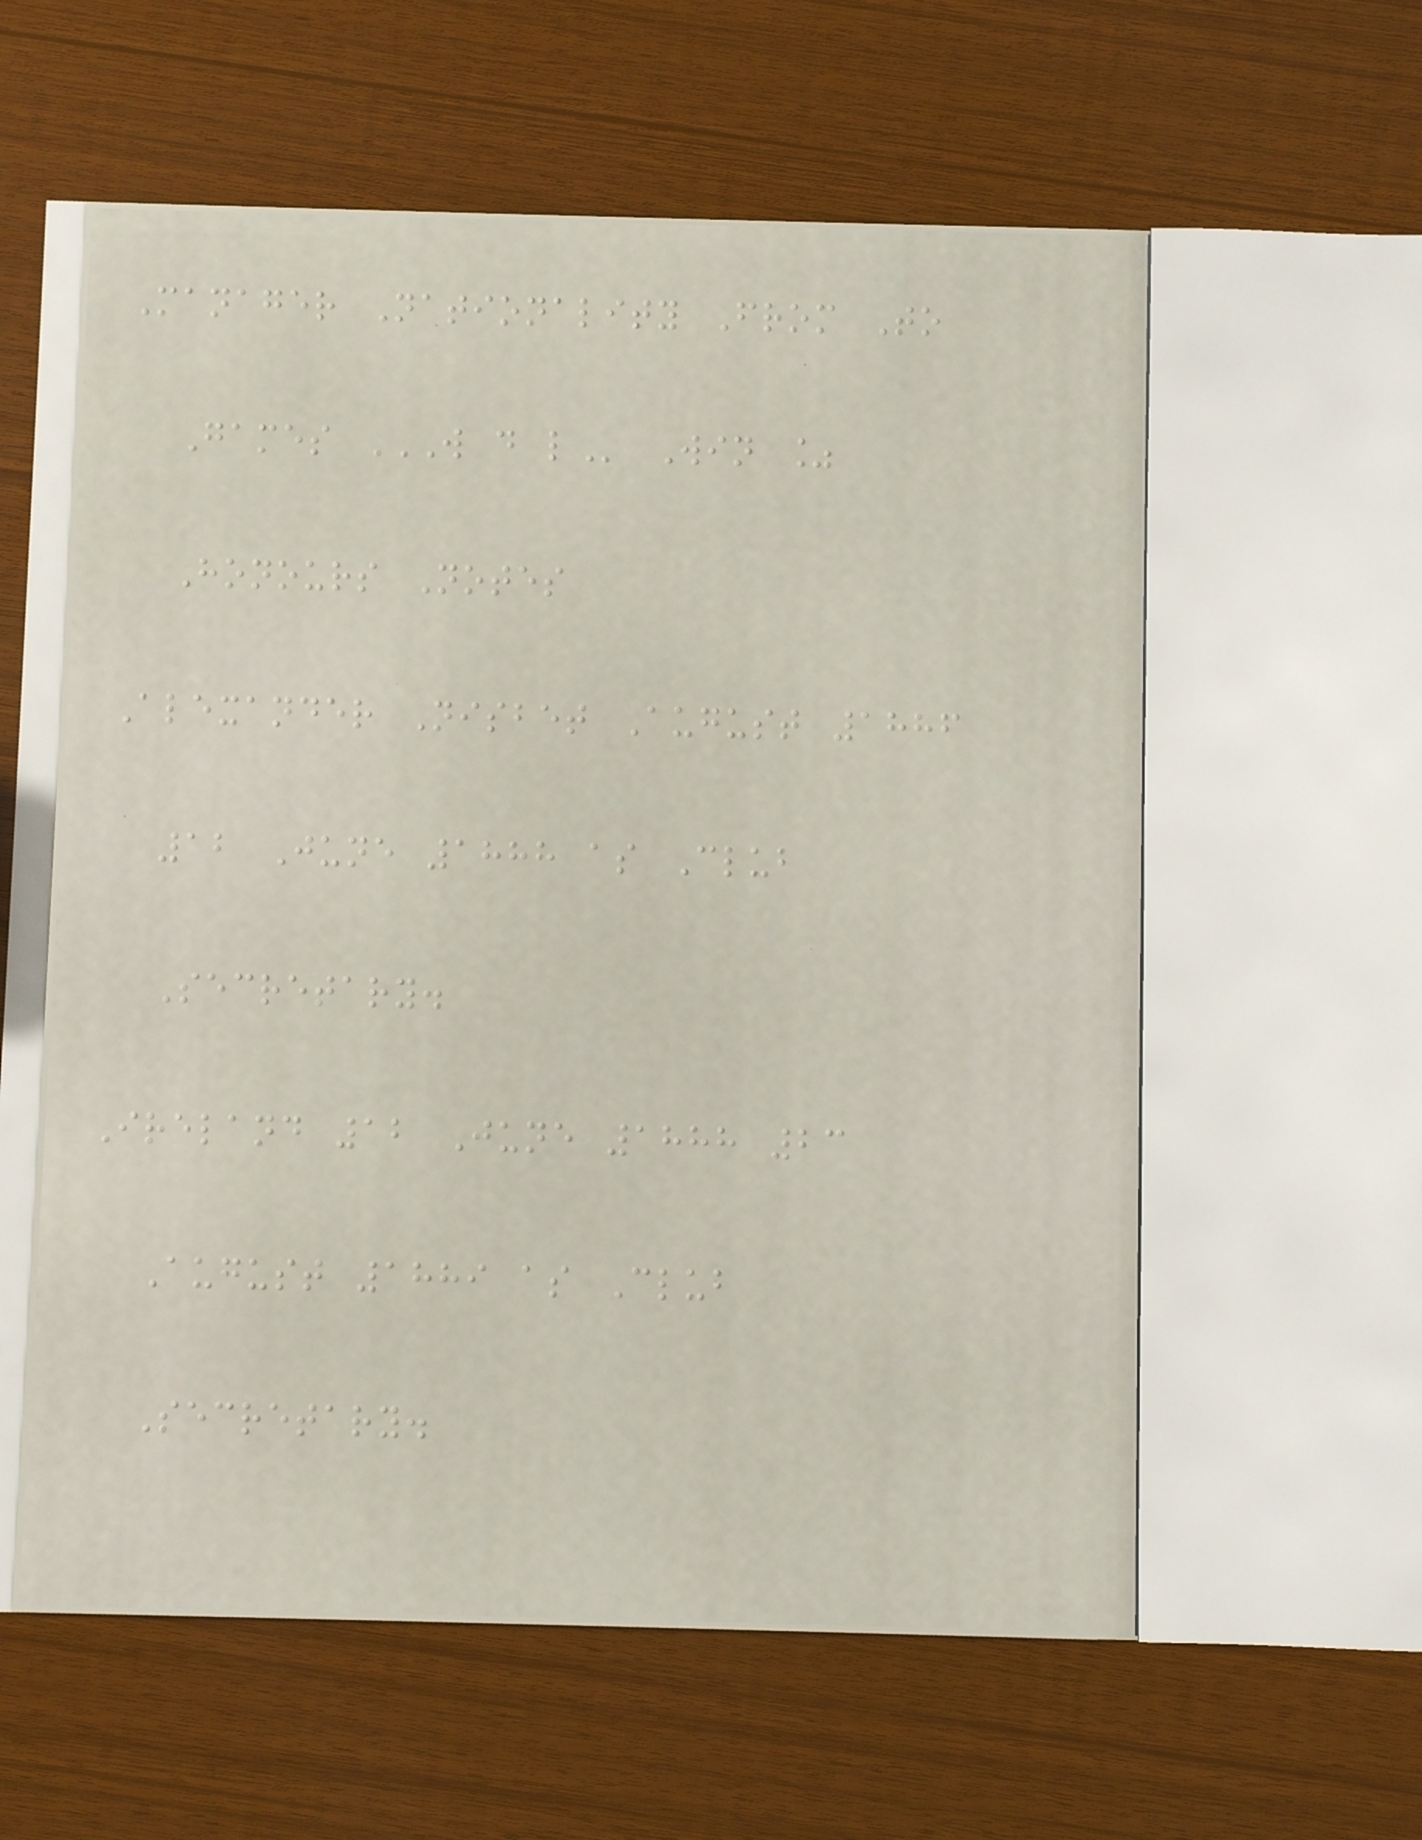Manager Nationality From To
Games W D L Win %
Honours Notes
Alexander Nisbet August 1886
12 June 1888 as Club
Secretary.
Ireland 12 June 1888 23
August 1889 as Club
Secretary.
